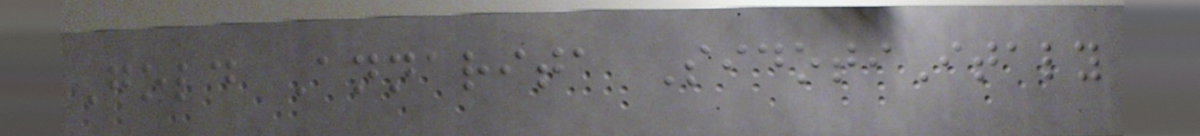Gold Annarita SidotiItaly
